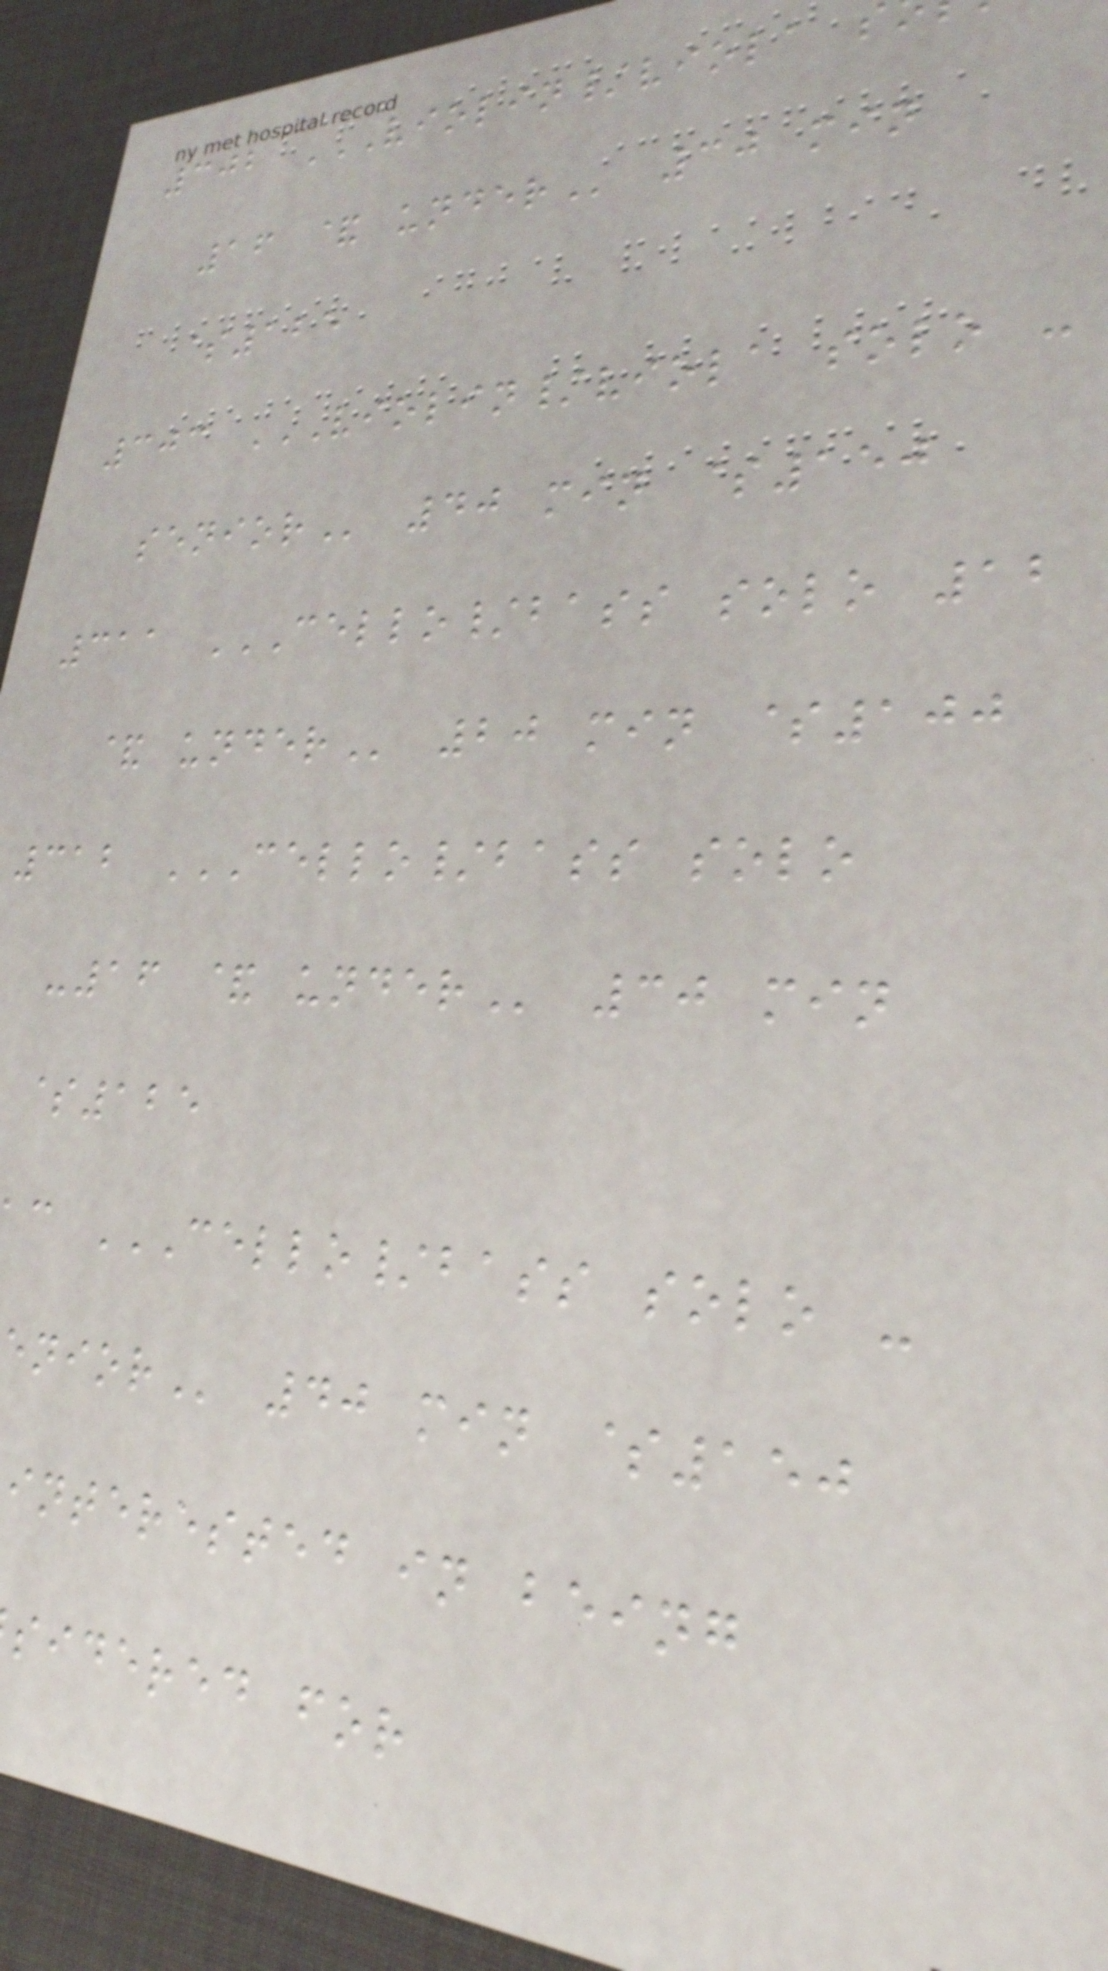16 &
$125
303 VIOLIN/VIOLA SOLO -
40 min $150
311 CELLO/BASS SOLO 12
312 CELLO/BASS SOLO
-16 &
$125
40 min $150
interested in being
sidered for
